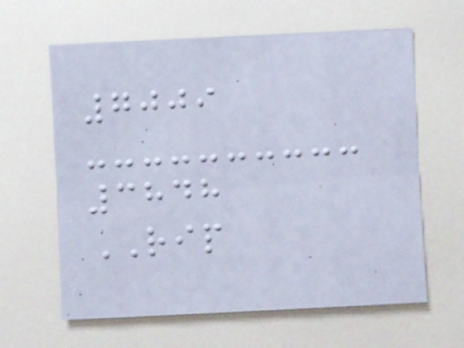7009
3848
RIP
